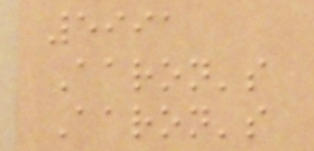5991
Aaron's
Aaron's
